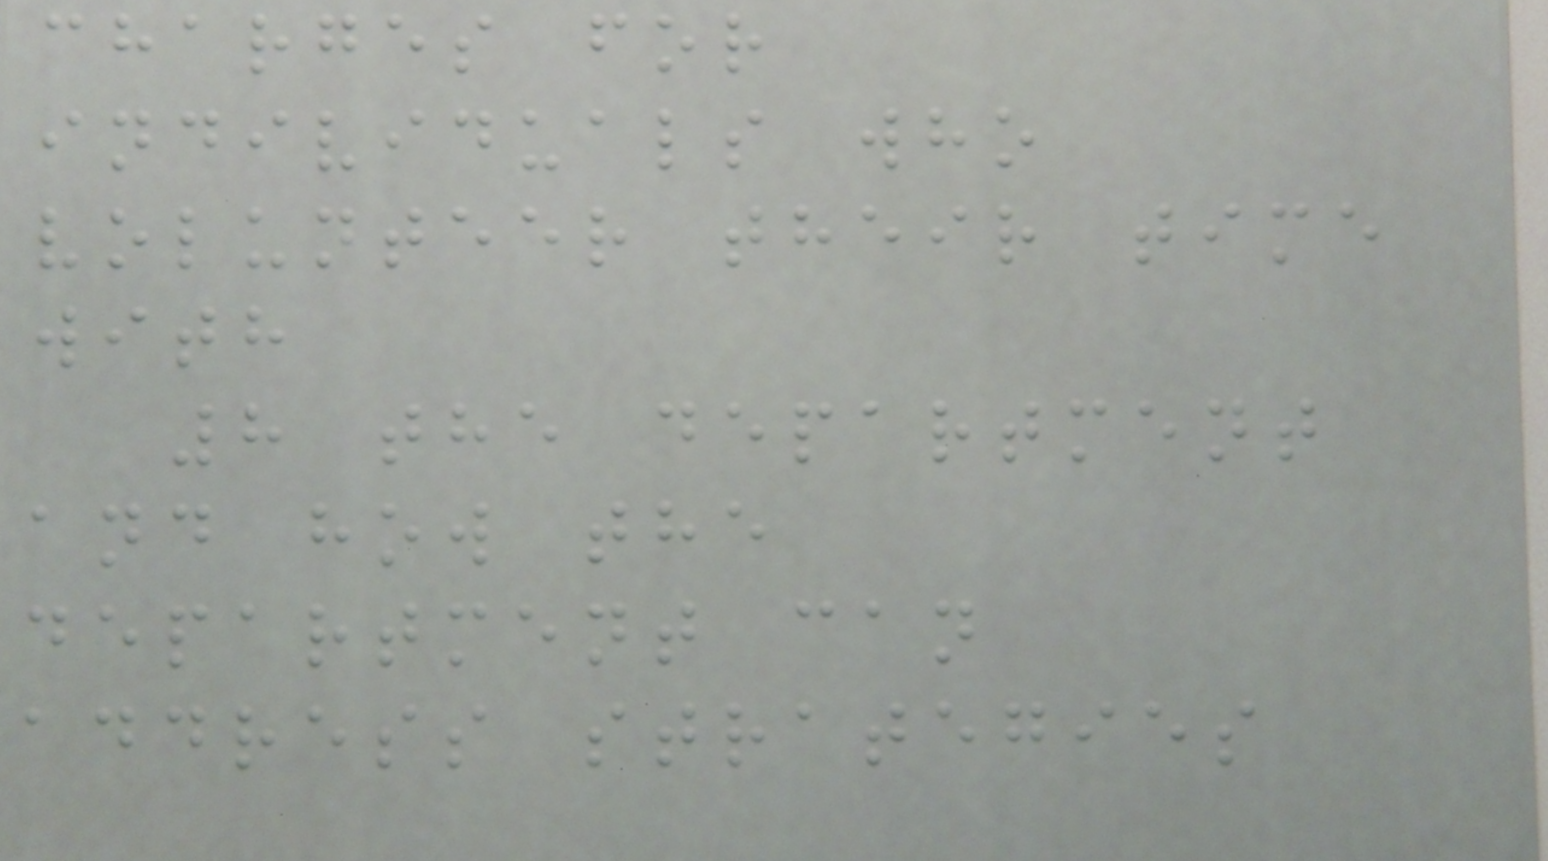charges for
individuals who
volunteer their time
with
8 the department
and how the
department can
address strategies
